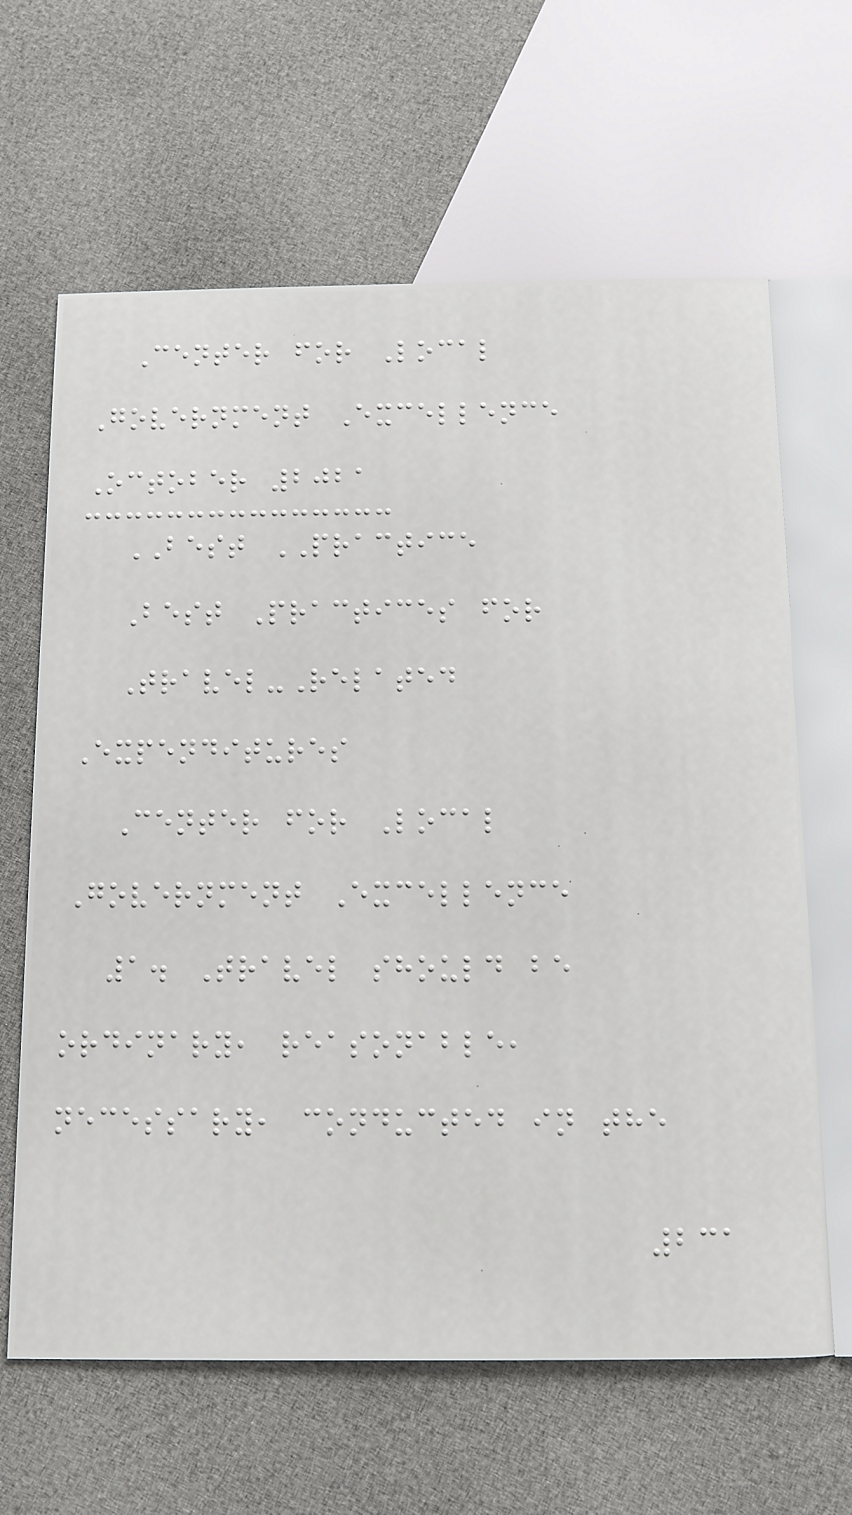Center for Local
Government Excellence
October 2021
BEST PRACTICE
Best Practices for
Travel-Related
Expenditures
Center for Local
Government Excellence
1. Travel should be
ordinary, reasonable,
necessary, conducted in the
231
